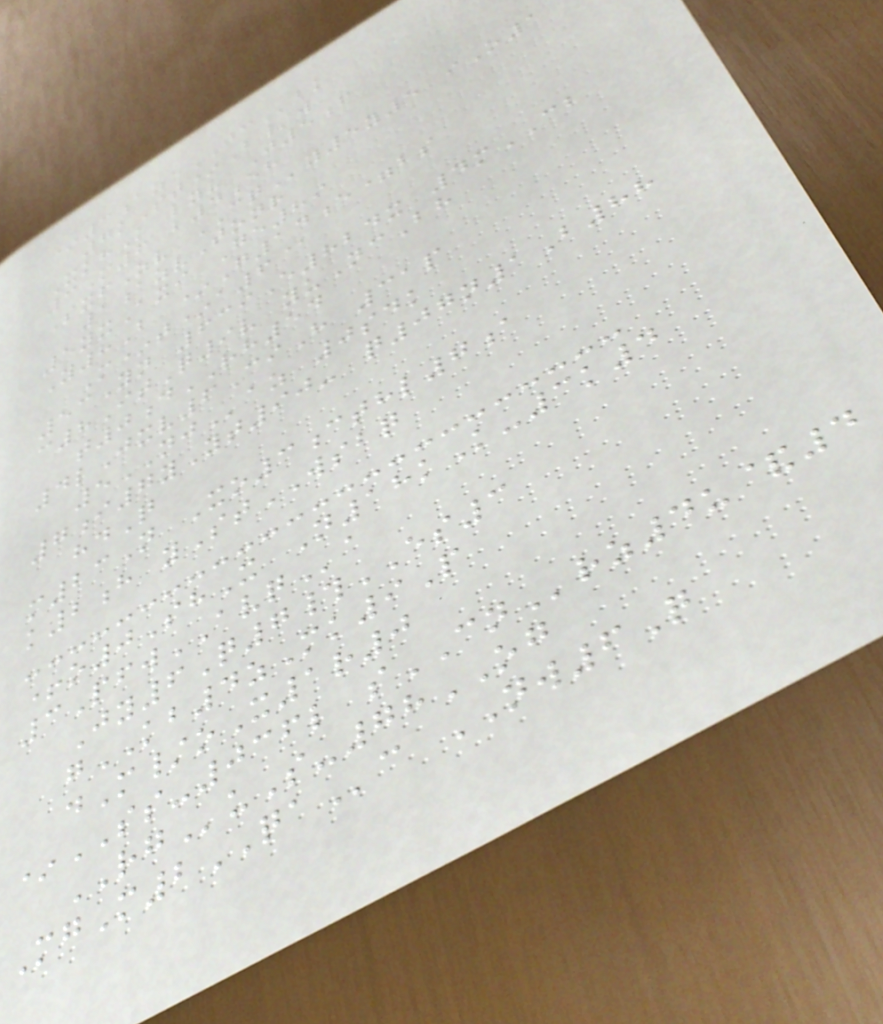*3azeJCbk
7kSt*B/w
XkhK lyv J5f
3M6 b4eh
SxfZv CQy5y5 iO1
1azvTonr
5yxAxi Ge89
Y8B *G14e=bs
M*t*a6@
53Yn 639E824x 4mCB
c8ItQ9v yuNcBh
t0dRH54
4lJxv6CiH 31p
5NJaz 0sdk
7i7yYt90- q07n1B88
hdQ
m23N Xo3cthl7a
k2h yStWSBQ
+o0ShX N18kK-3k4
3PfwAVQa
Jy6Q7#ES3
gKB4zMk9P
dM/oX1r0
*SS-036l sCNrz4u&4
RGuS-78OG
MgM2QAc NW6Q
